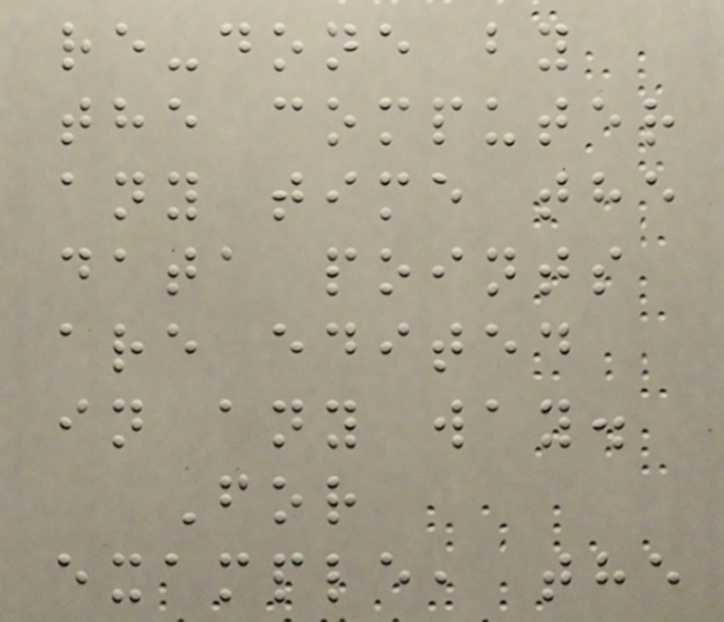re-done by
the computer
any time the
data points
are edited
in any way.
For
example, the
